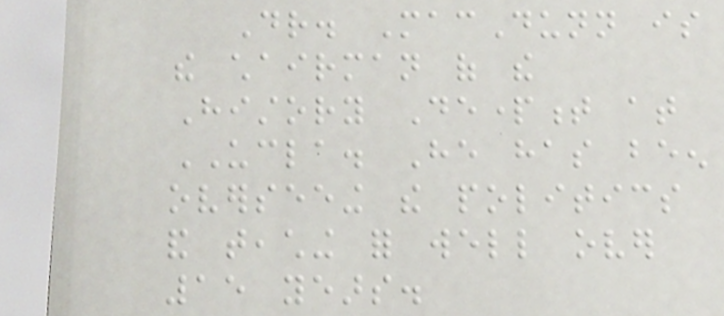Dr. MacDunn is
the chairman of the
History Department at
UCLA. He has been
overseeing the politics
and teaching for well over
15 years.
